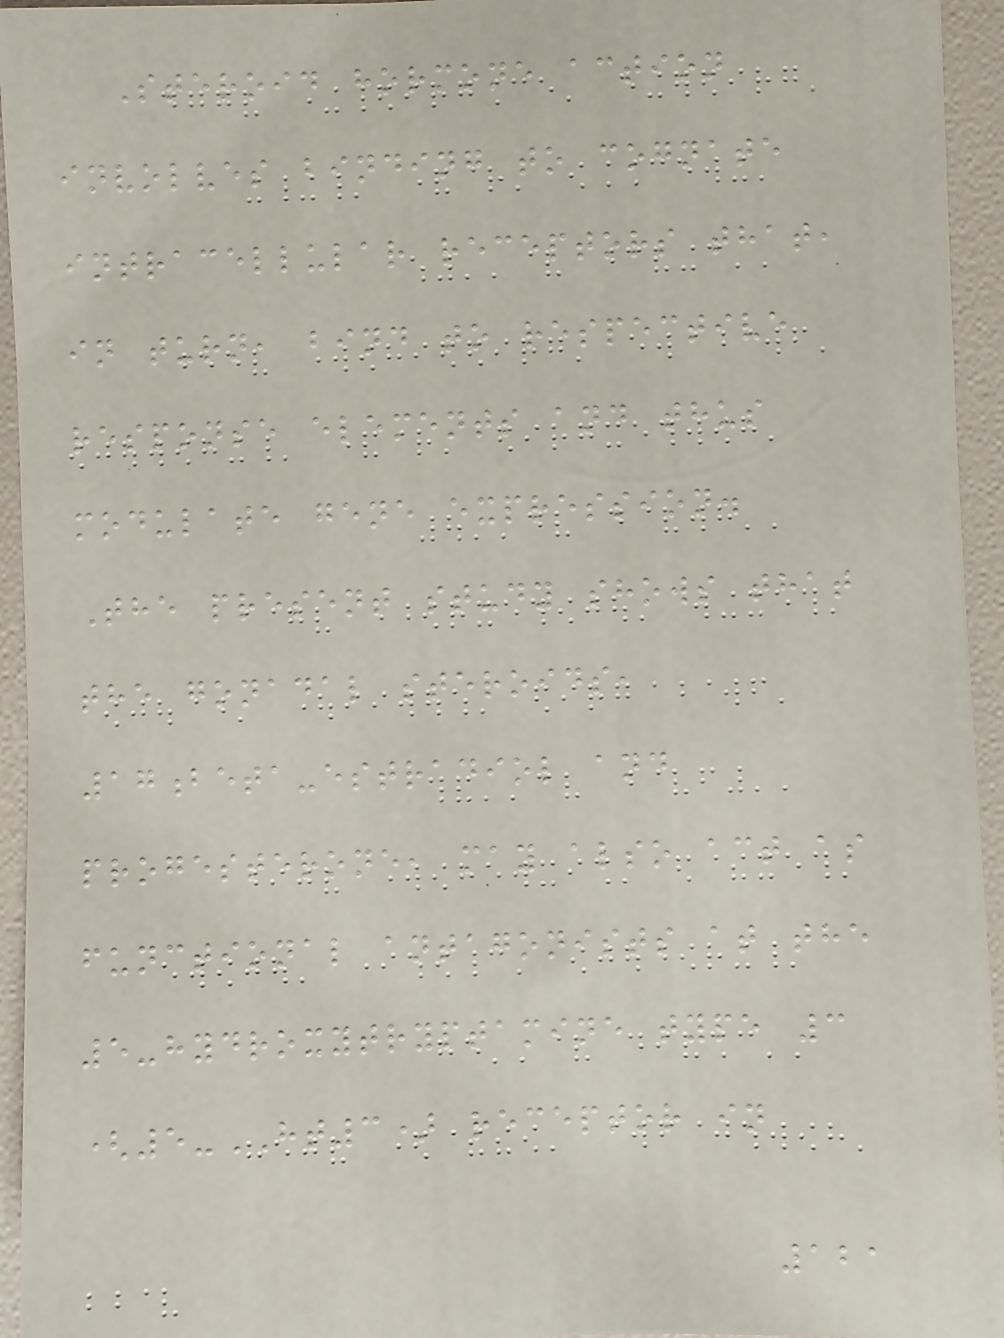Steroid hormone action
involves binding to cognate
intracellular receptors that,
in turn, bind to respective
response elements and thus
modulate gene expression.
The present study shows that
the gonadal steroids,
17beta-estradiol and
progesterone, may also act as
functional antagonists at the
5-hydroxytryptamine type 3
(5-HT3) receptor in
121
